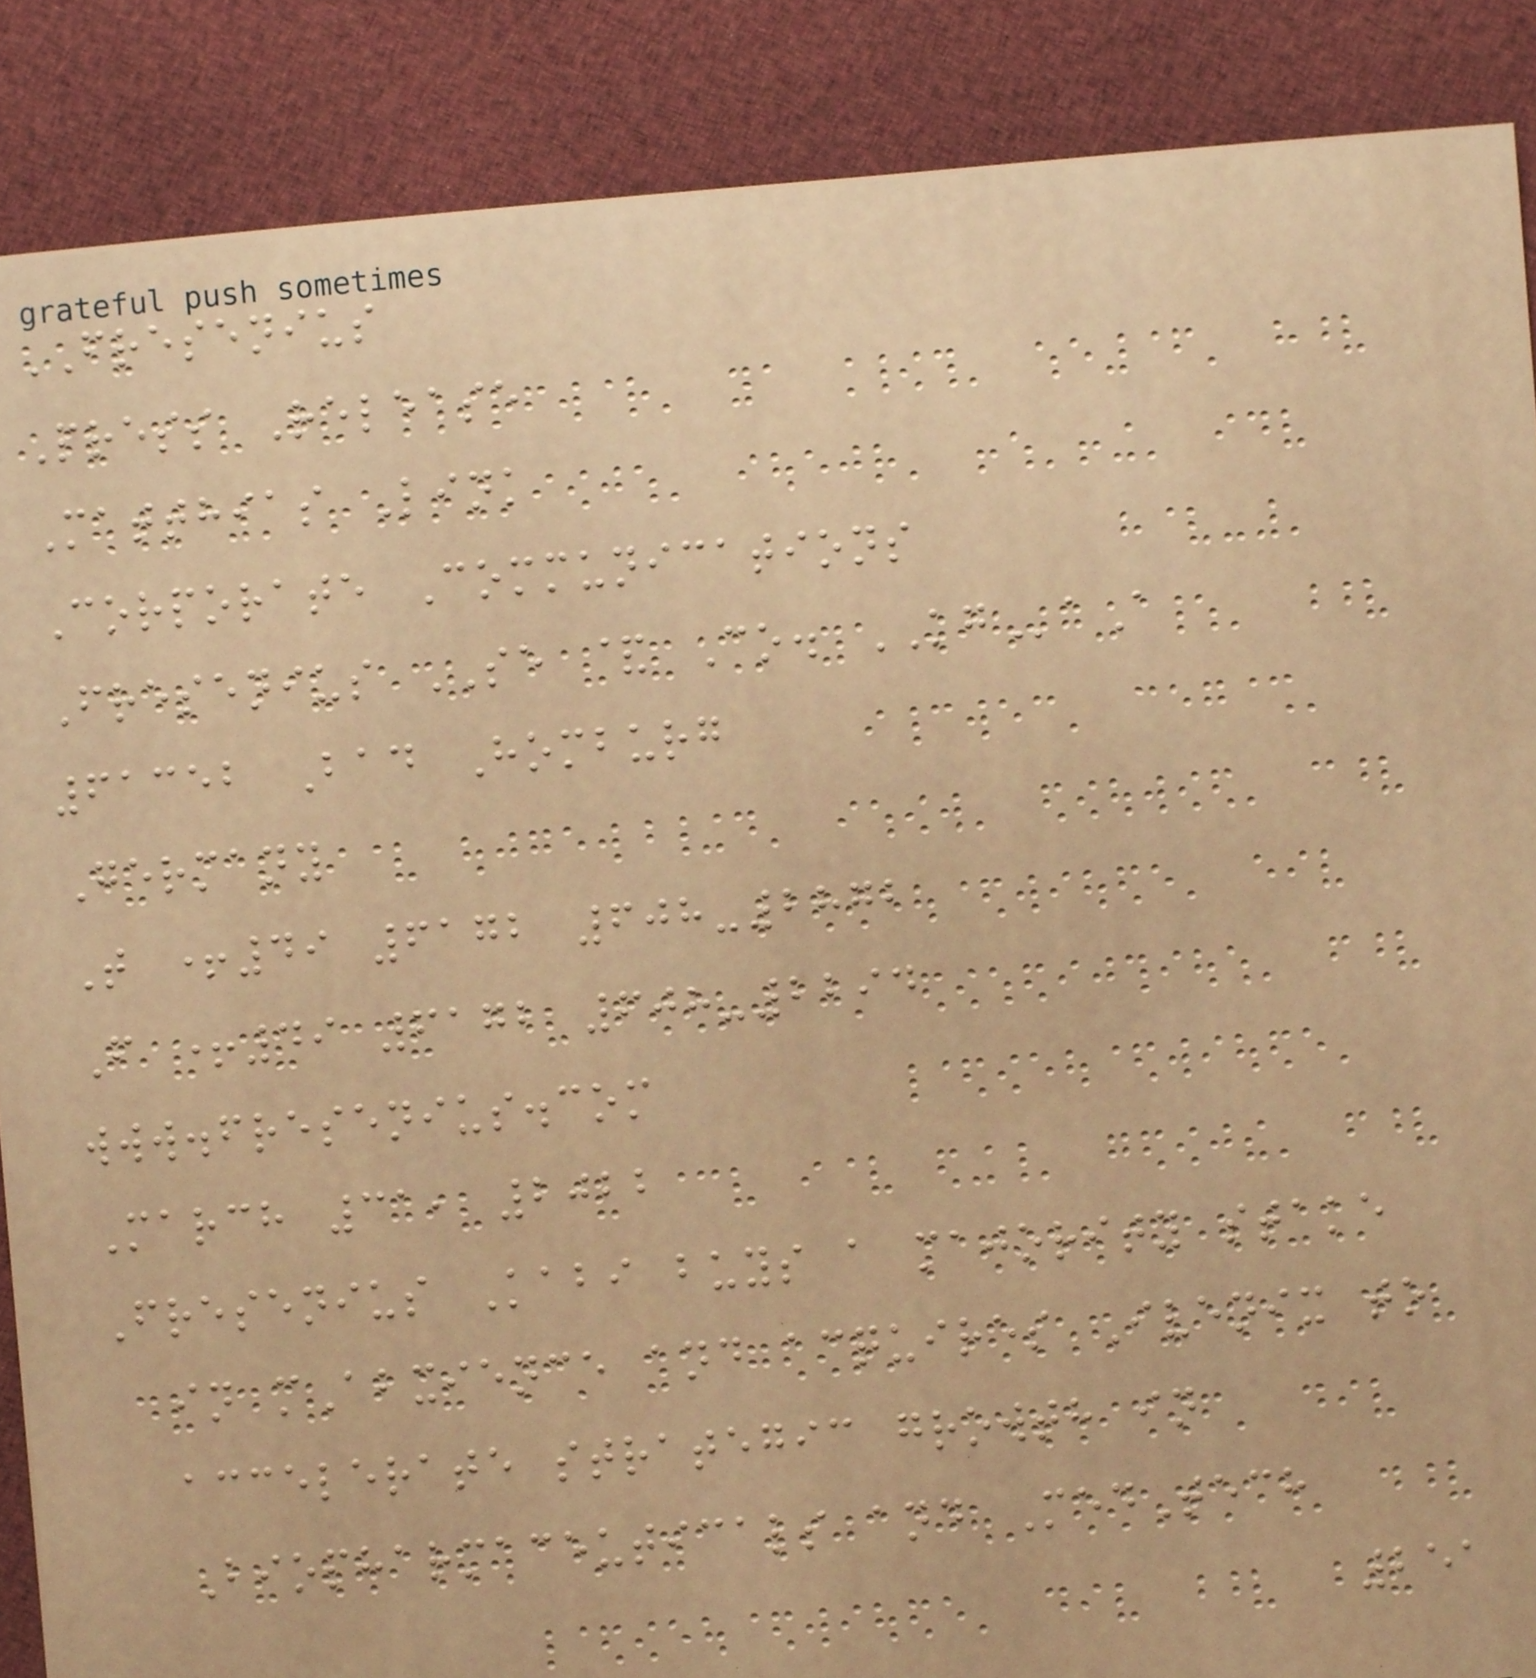FRESENIUS
Press Release
Matthias Link
Corporate Communications
Fresenius SE & Co. KGaA
61352 Bad Homburg
Germany
T +49 6172 608-2872
F +49 6172 608-2294
www.fresenius.com
March 31, 2022
Fresenius Kabi buys a majority stake
in mAbxience and acquires Ivenix to
accelerate strategic growth in
Biopharmaceuticals and MedTech
251
